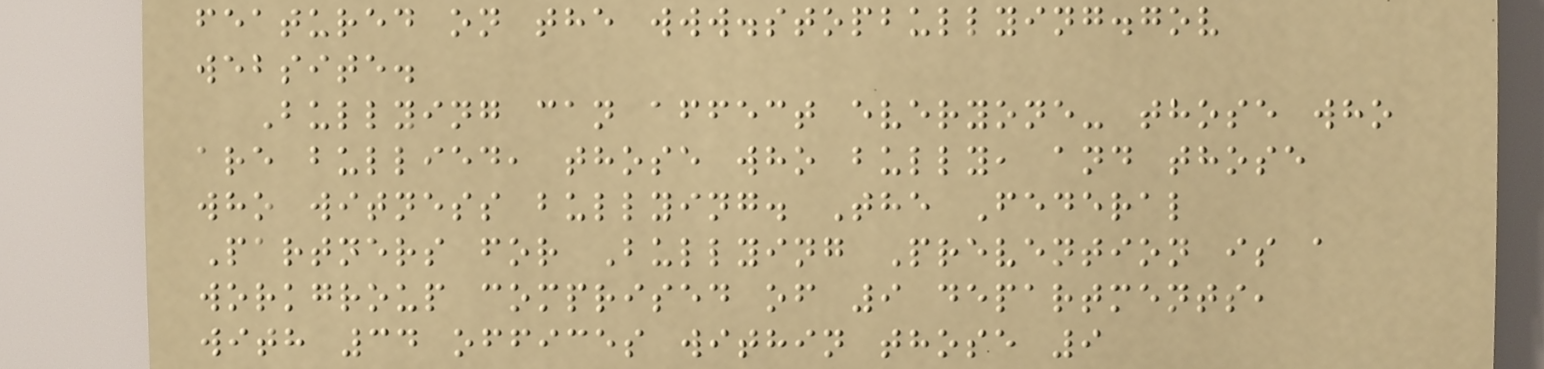featured on the www.stopbullying.gov
website.
Bullying can affect everyone- those who
are bullied, those who bully, and those
who witness bullying. The Federal
Partners for Bullying Prevention is a
workgroup comprised of 9 departments,
with 34 offices within those 9
